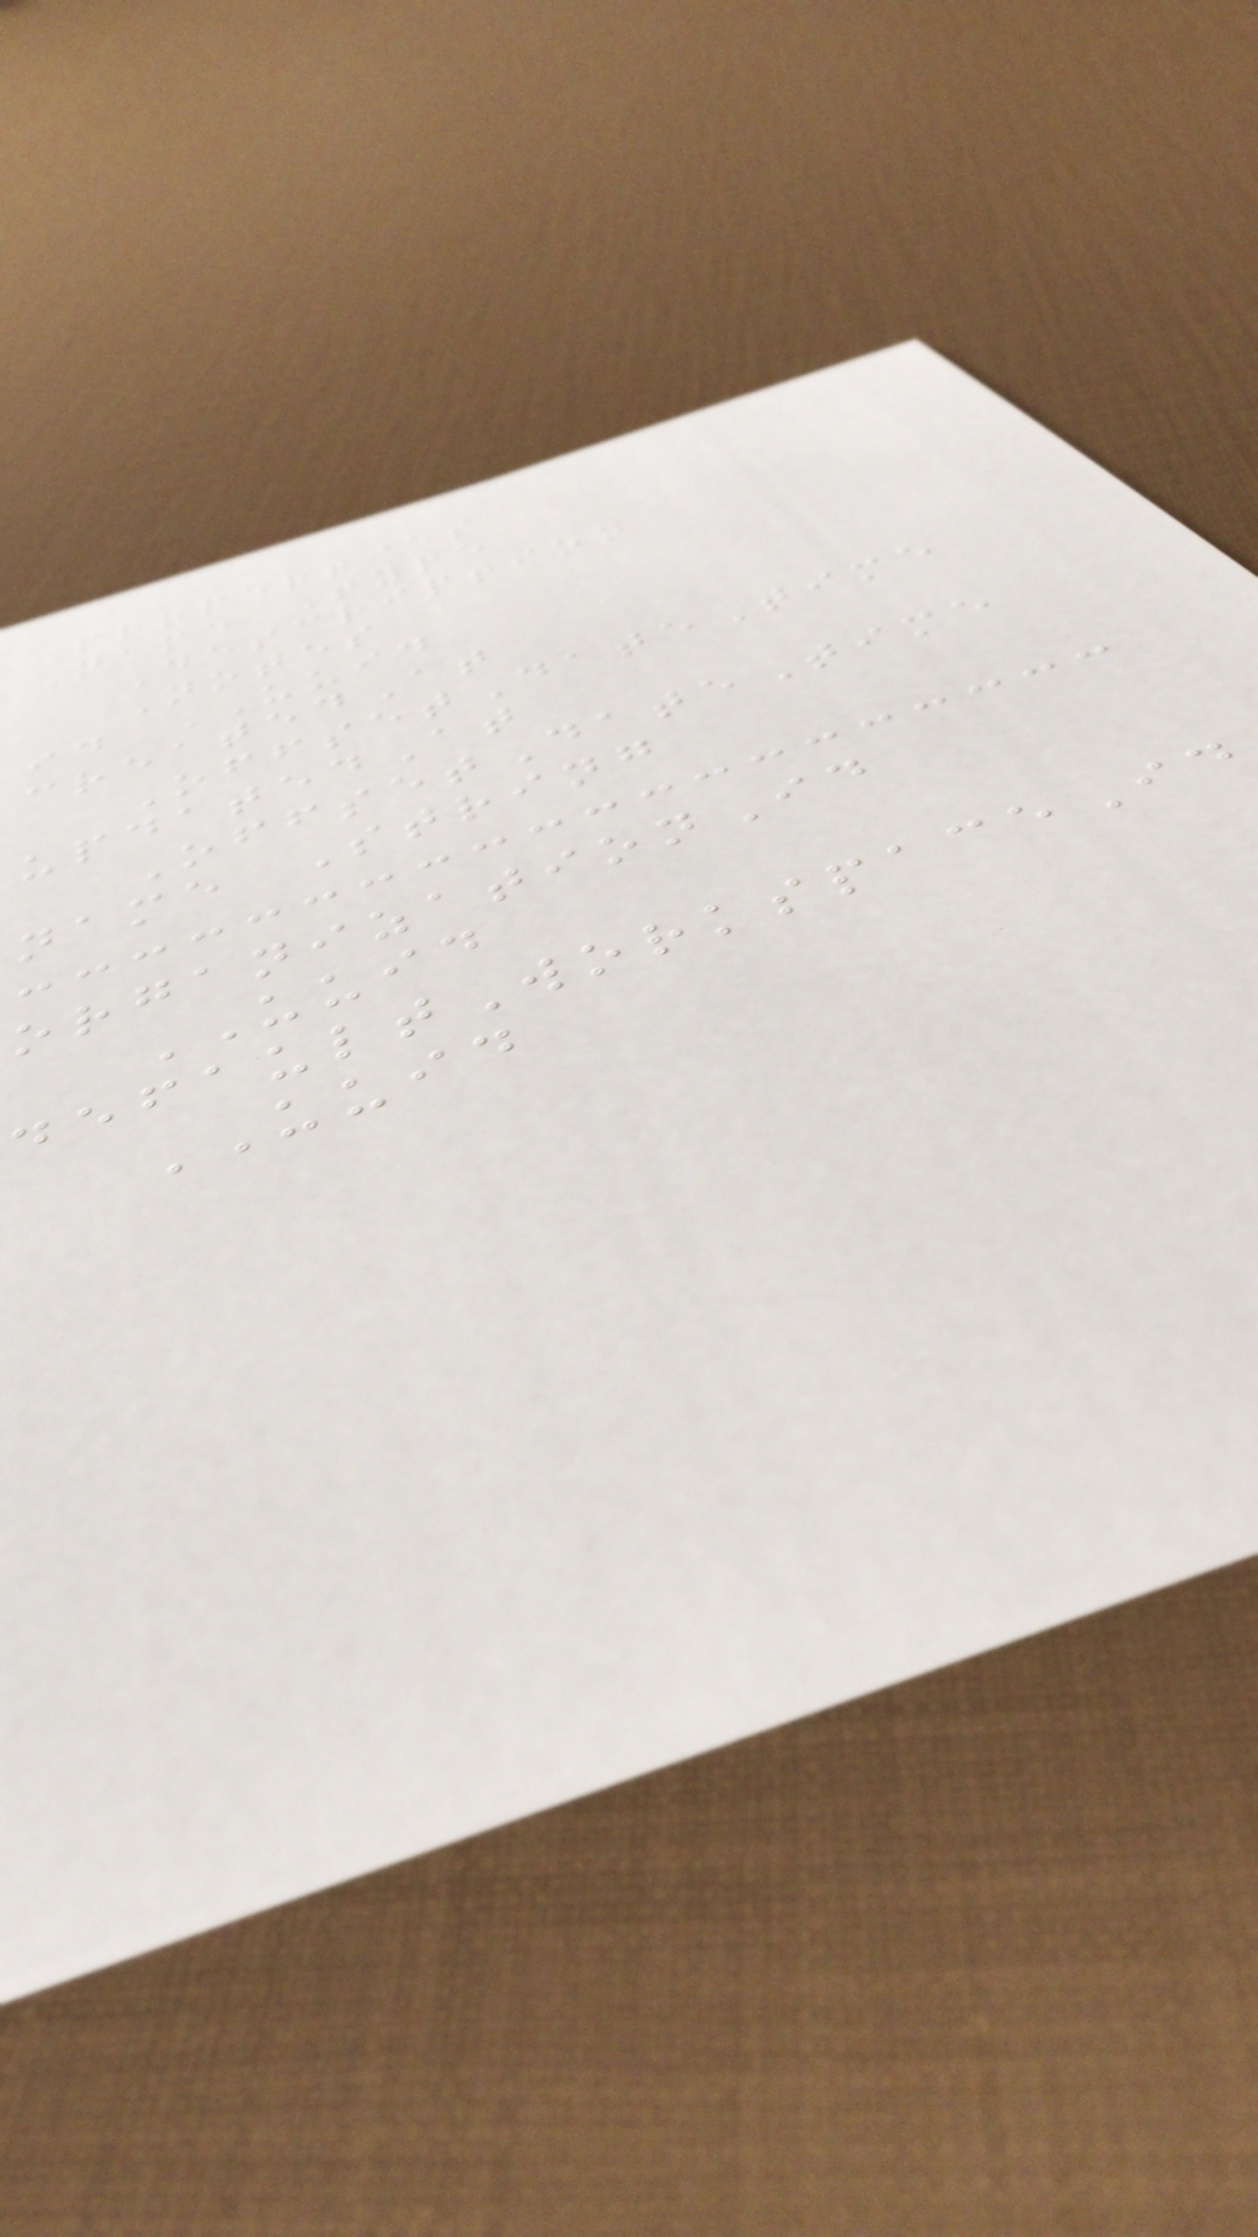Properties
Name Type
Description
Notes
id UUID
createdAt
OffsetDateTime
updatedAt
OffsetDateTime
name String
organizationId
UUID
defaultWorkspaceId
UUID
